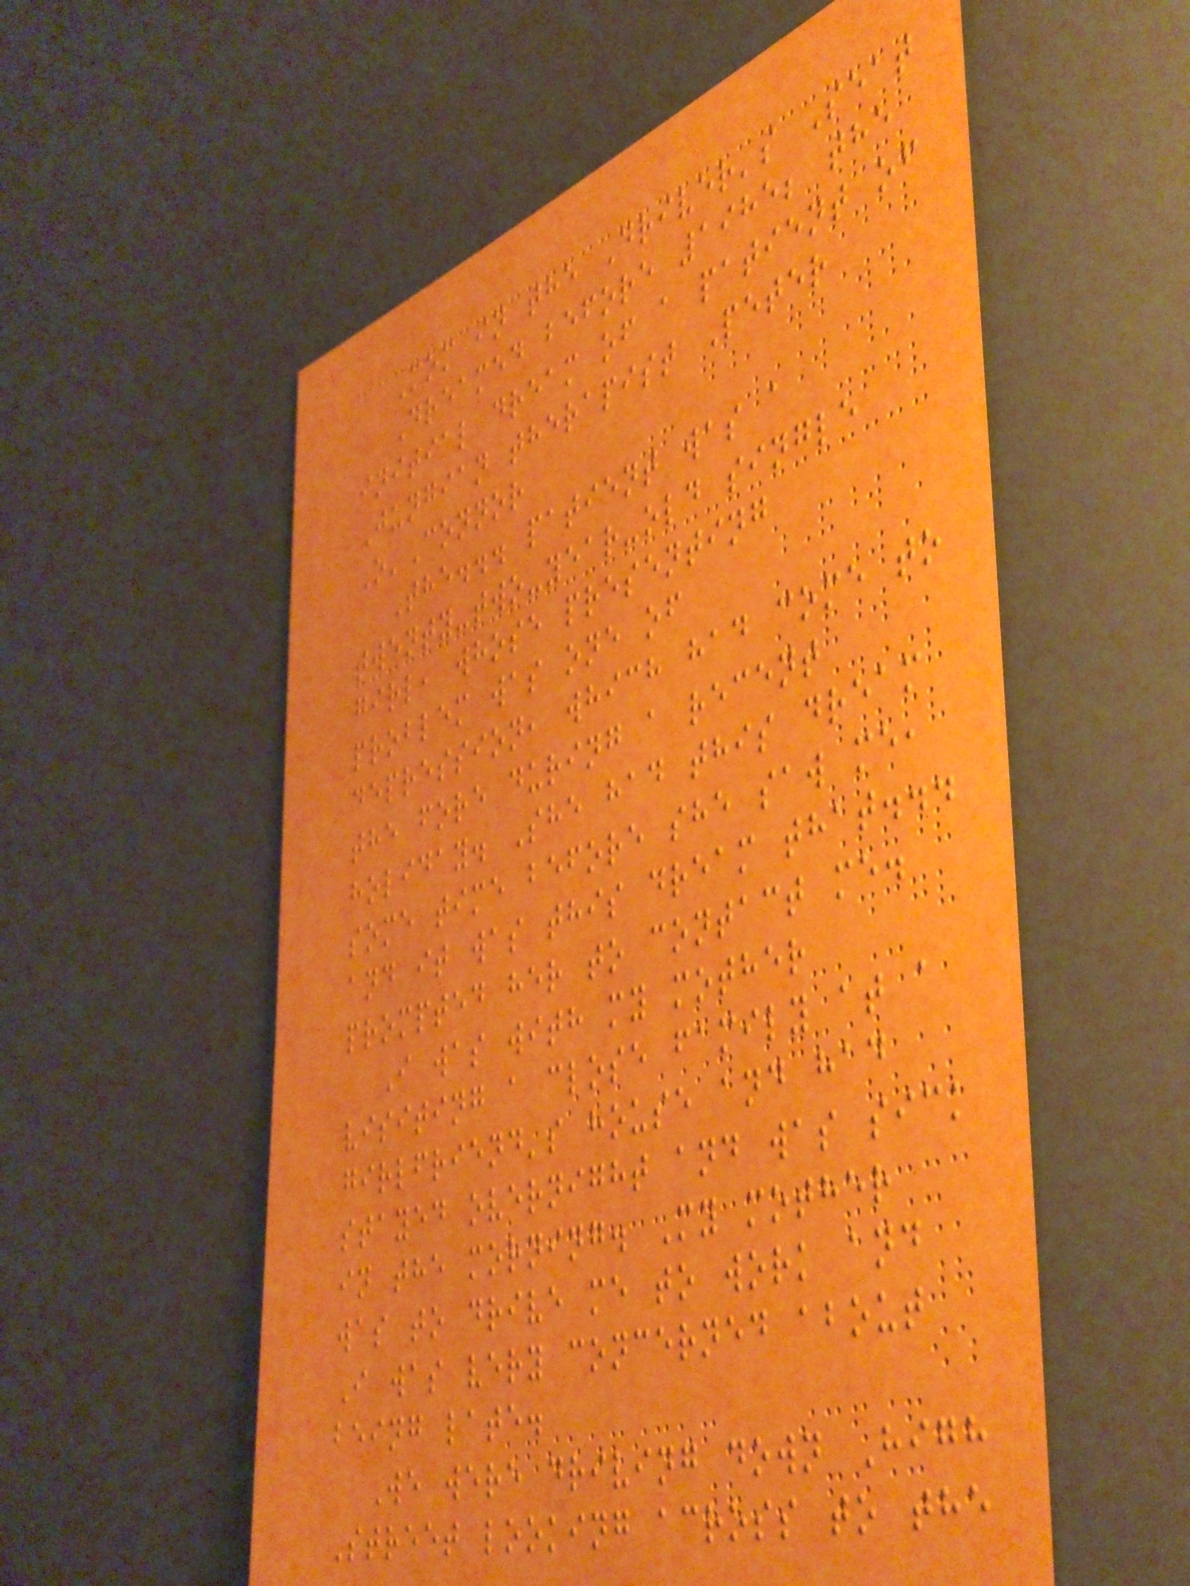Mom in the Driver's Seat
Dreamed before 1985; the
initial dream of a patient of
Jungian therapist Peter
O'Connor
The... patient was a
twenty-two-year-old single
girl, whose presenting
problem was one of
depression, which had come to
the fore during a recent
holiday. She had this dream
some time before she saw me,
and it was this dream that...
prompted her to contact me.
I was with my mother
visiting a close family at a
girlfriend's house and had
stayed overnight and was sick
in the morning. My mother
was to drive me to work and
I was very concerned about
being late.
We were driving down High
Street looking across to the
